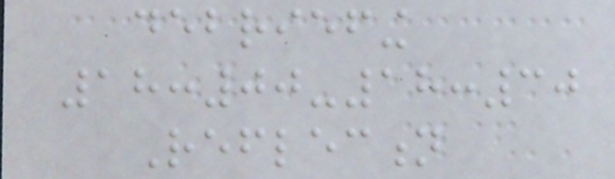debriefing
18:00-18:30
Reflection
